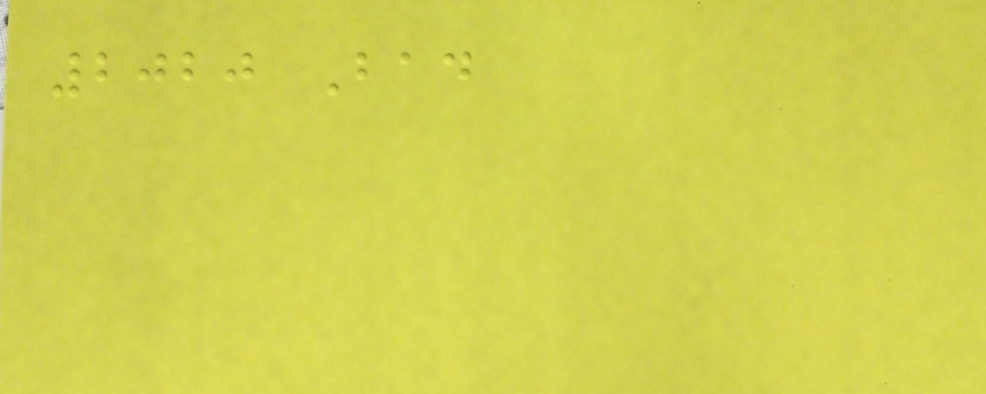2020 Bad
